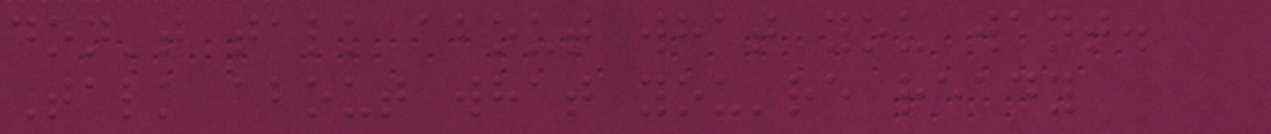don't talk about what you want.
Talk about what you're ready
